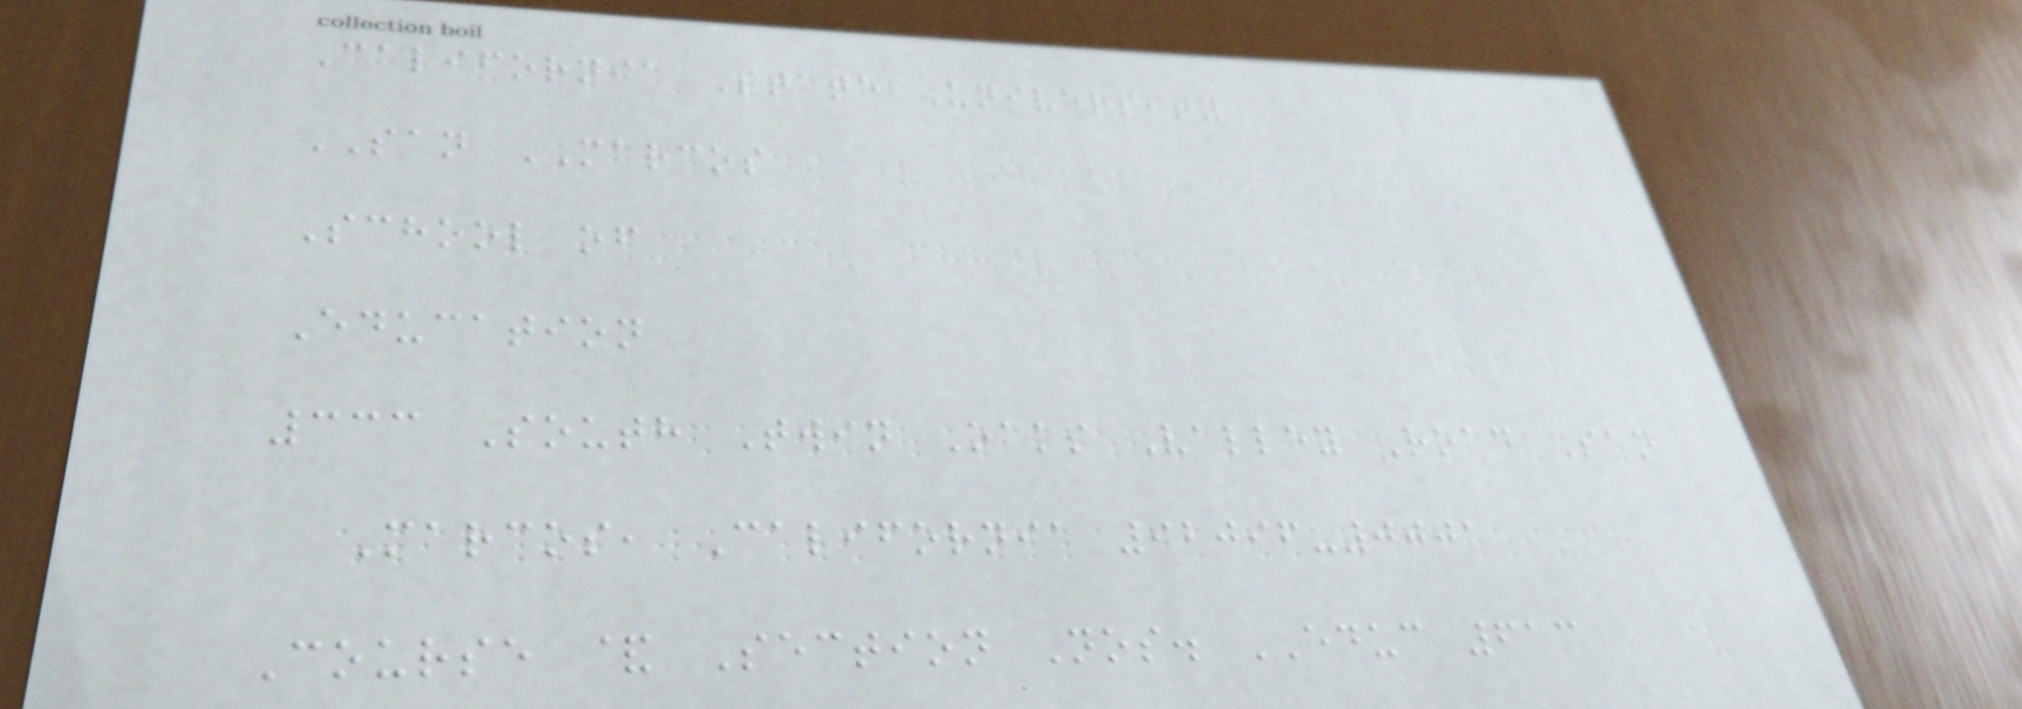California State University
SAN MARCOS
School of
Education
333 South Twin Oaks Valley Road San
Marcos, California 92096-0001
Course & Section Nos. EDUC 613
